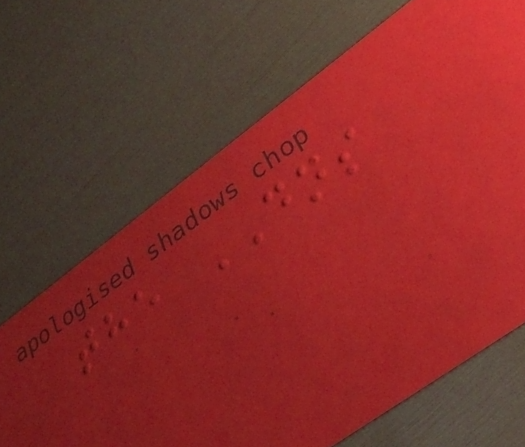the DNS
